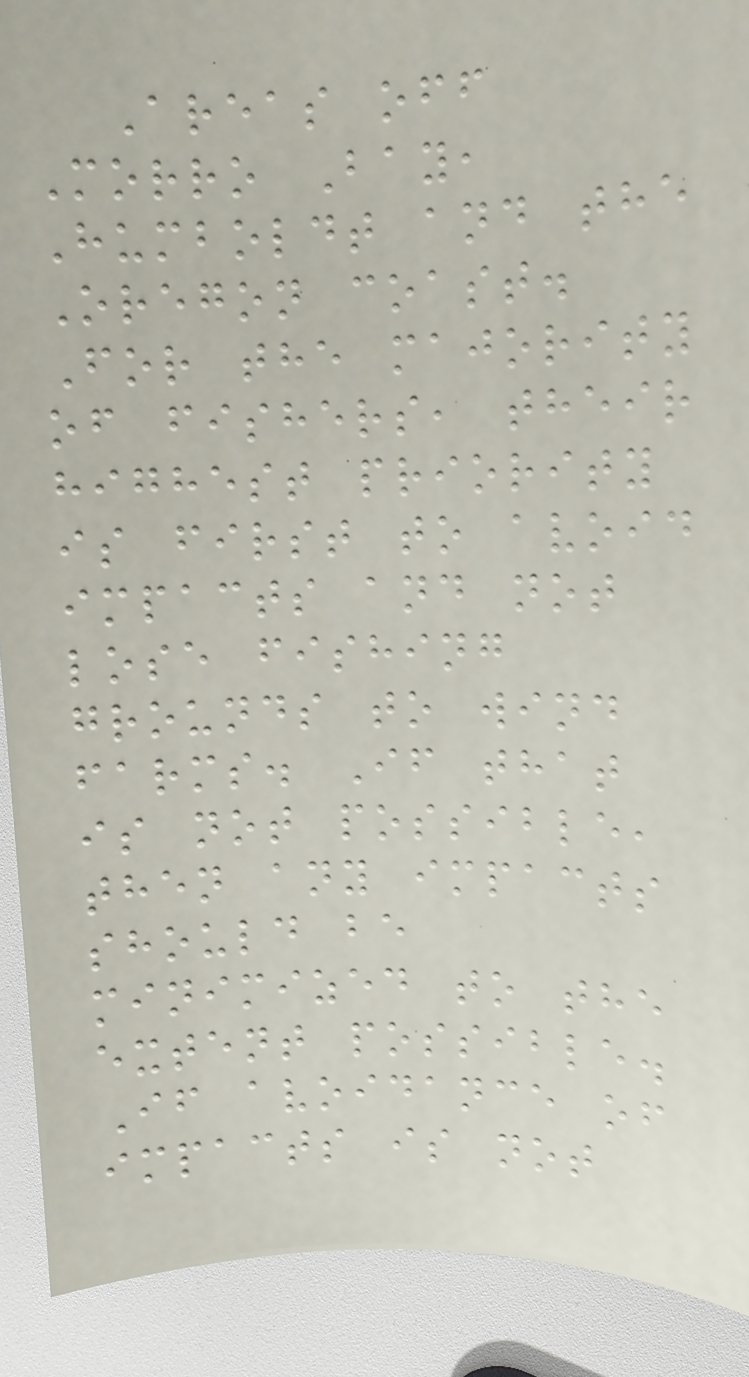Areas off
Morro Bay,
Humboldt and the
Oregon coast.
For the majority
of fishers, their
highest priority
is first to avoid
impacts and not
lose fishing
grounds to wind
farms. If that
is not possible,
then any impacts
should be
minimized to the
extent possible.
If avoidance of
impacts is not
